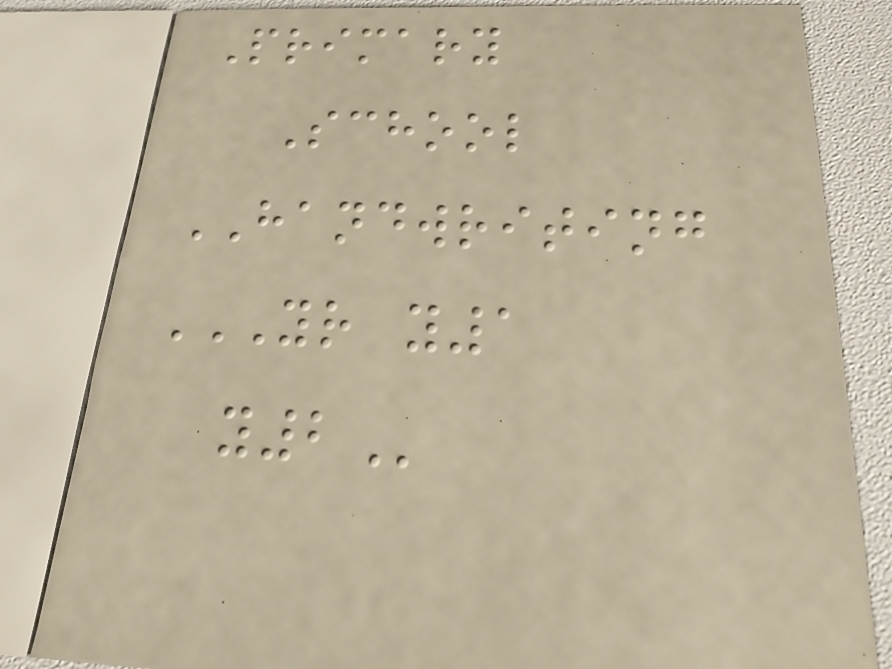Primary
School
HANDWRITING
YR Y1
Y2
